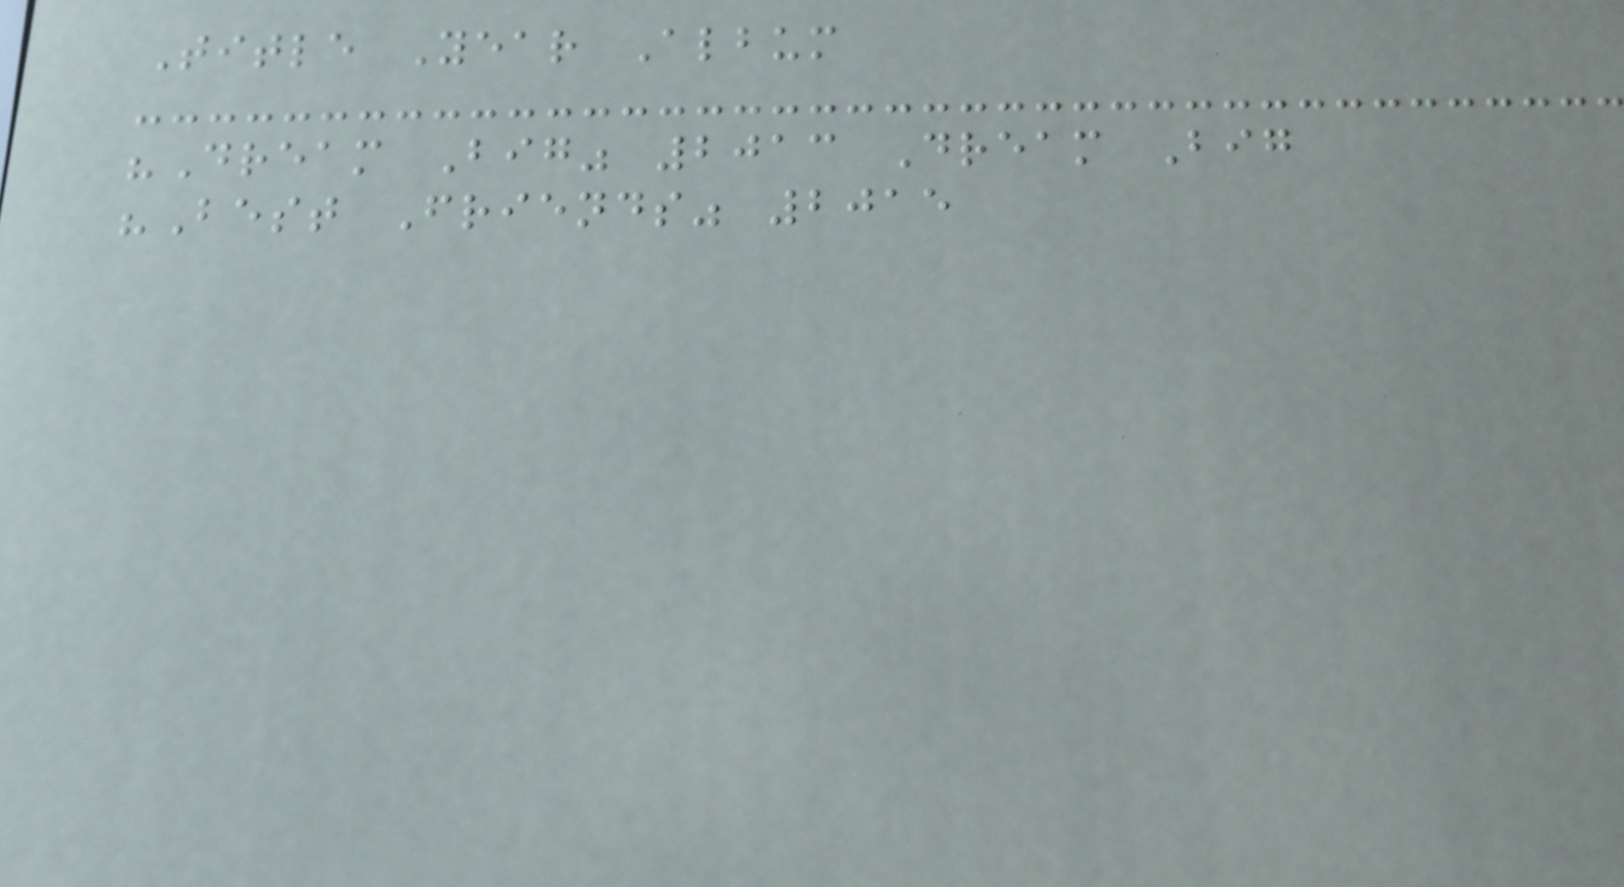Title Year Album
"Dream Big" 2013 Dream Big
"Best Friends" 2015
